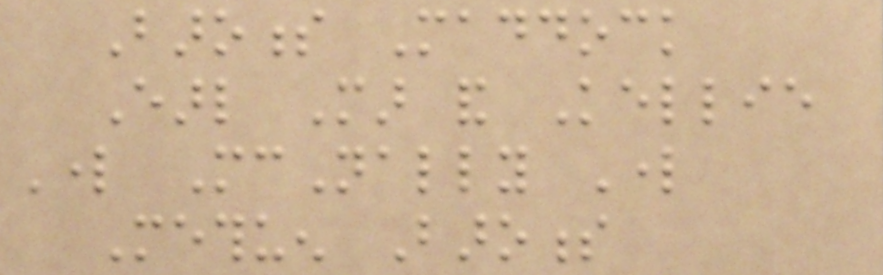Baroness Maddock
Earl Mar and Kellie
Lord McNally Lord
Methuen Baroness
